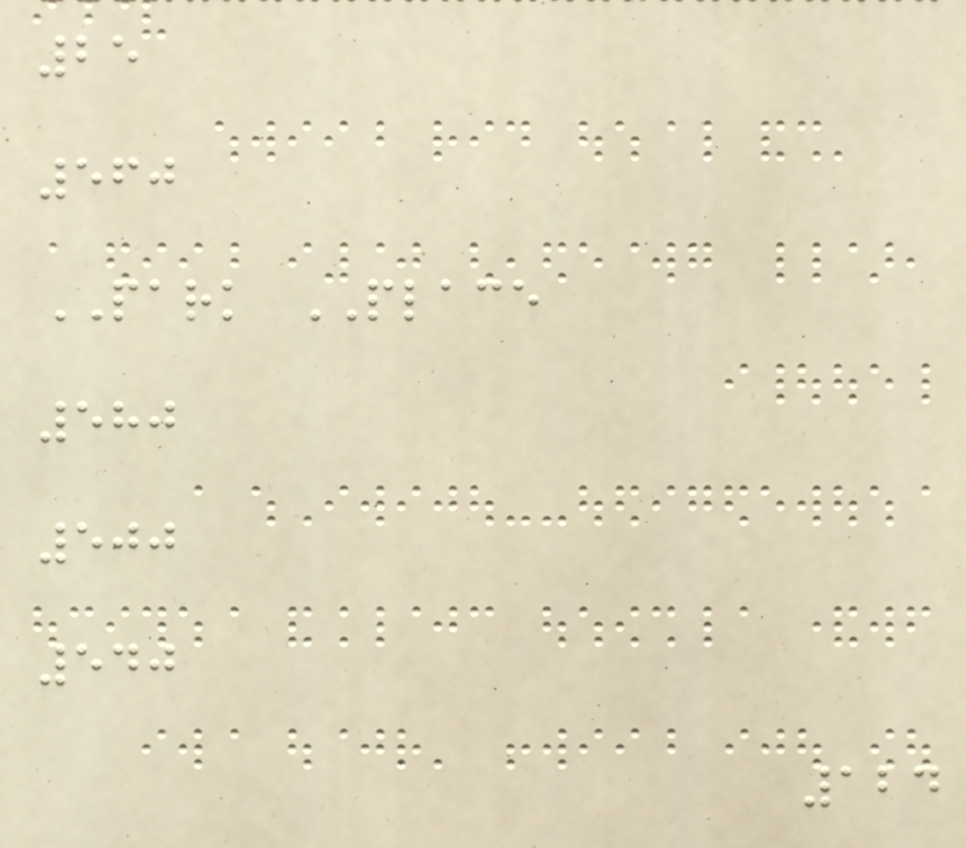25
560
PARK PLACE
580
500
540
124
